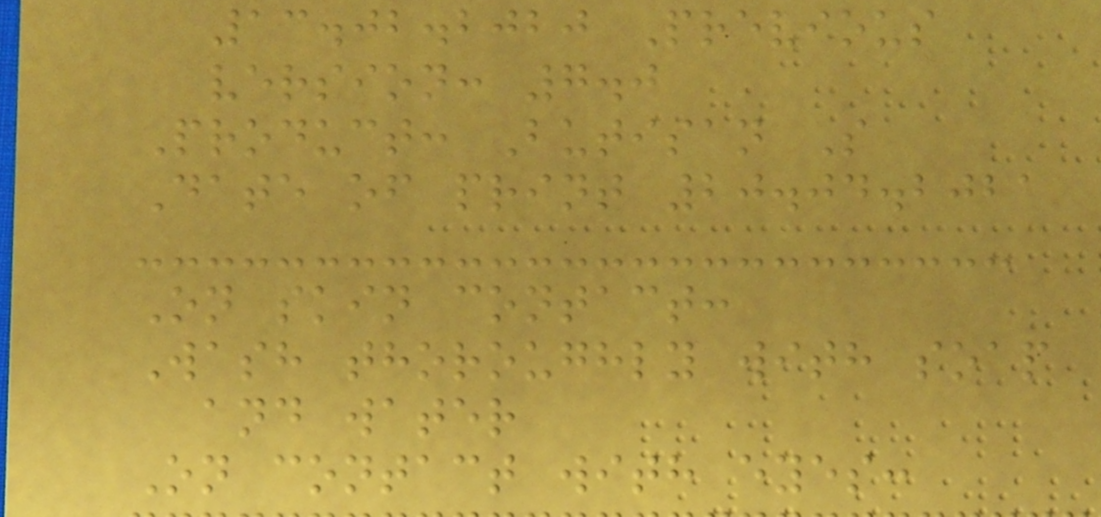13.02.2020 Previous
version: 7.0
Product: Butisan S
Date of print 20.04.2021
On skin contact:
Wash thoroughly with soap
and water
On contact with eyes:
